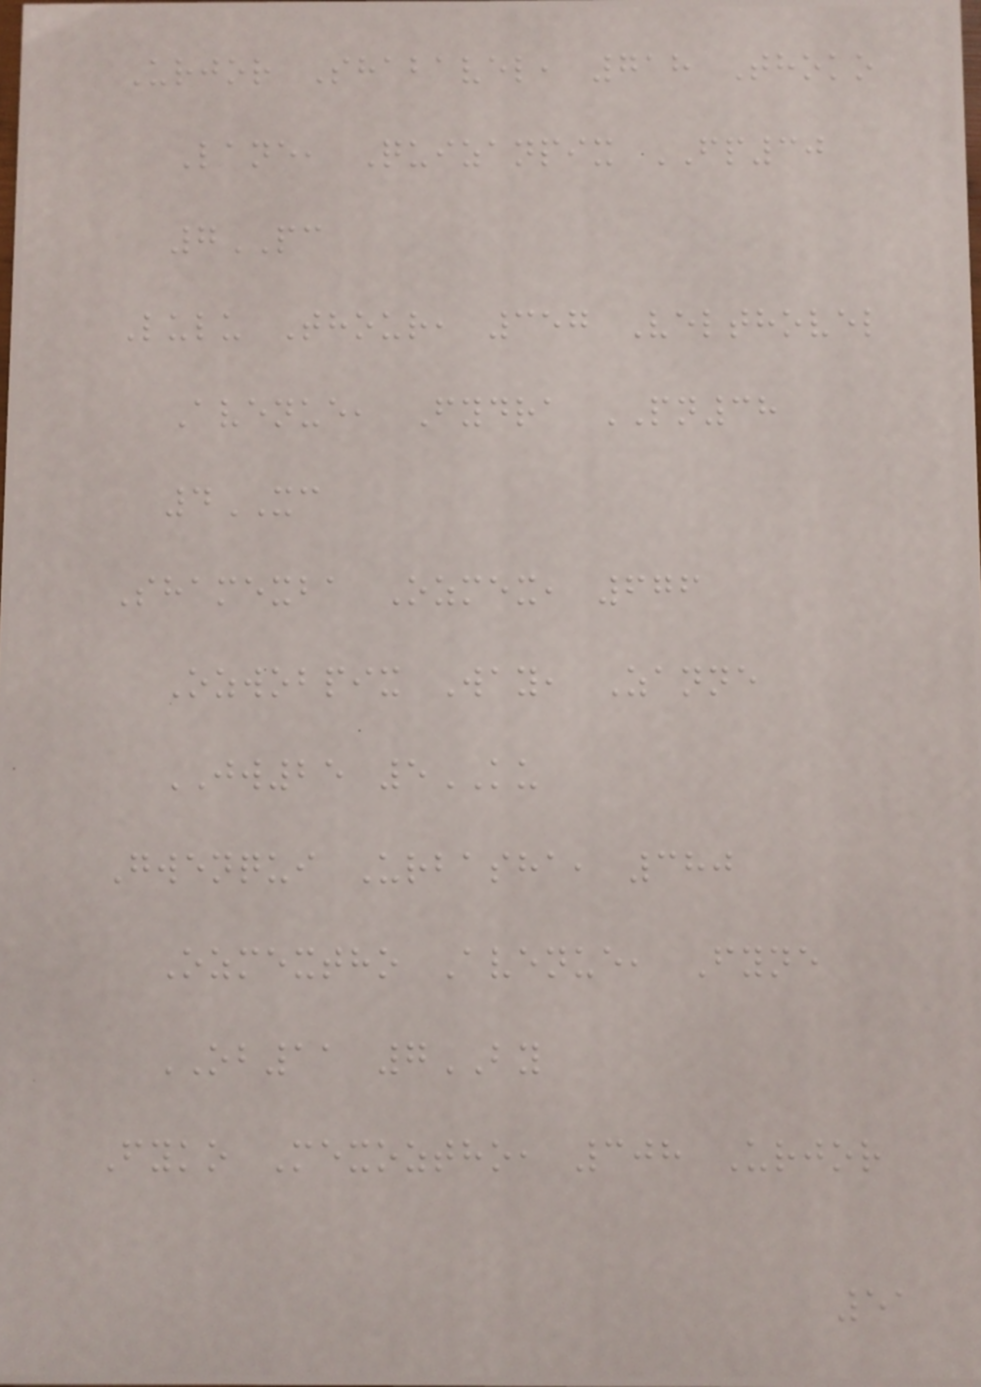Urjor Shabavel, 718 Thoko
Lane, Quizanpix FP30
7PC
Lulu Thour, 357 Velthovel
Avenue, Fydra PN38
4XC
Shamexba Ozmex, 676
Ozwobpix Way, Zanne
JW25 5KU
Gwenqui Urbasha, 380
Ozmextho Avenue, Fyne
OB11 7BY
Fyko Mexoztho, 308 Urjor
51
